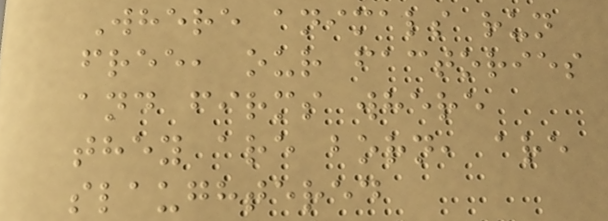Where animals run
free, our factories
and firms where
they are born, are
slaughtered
